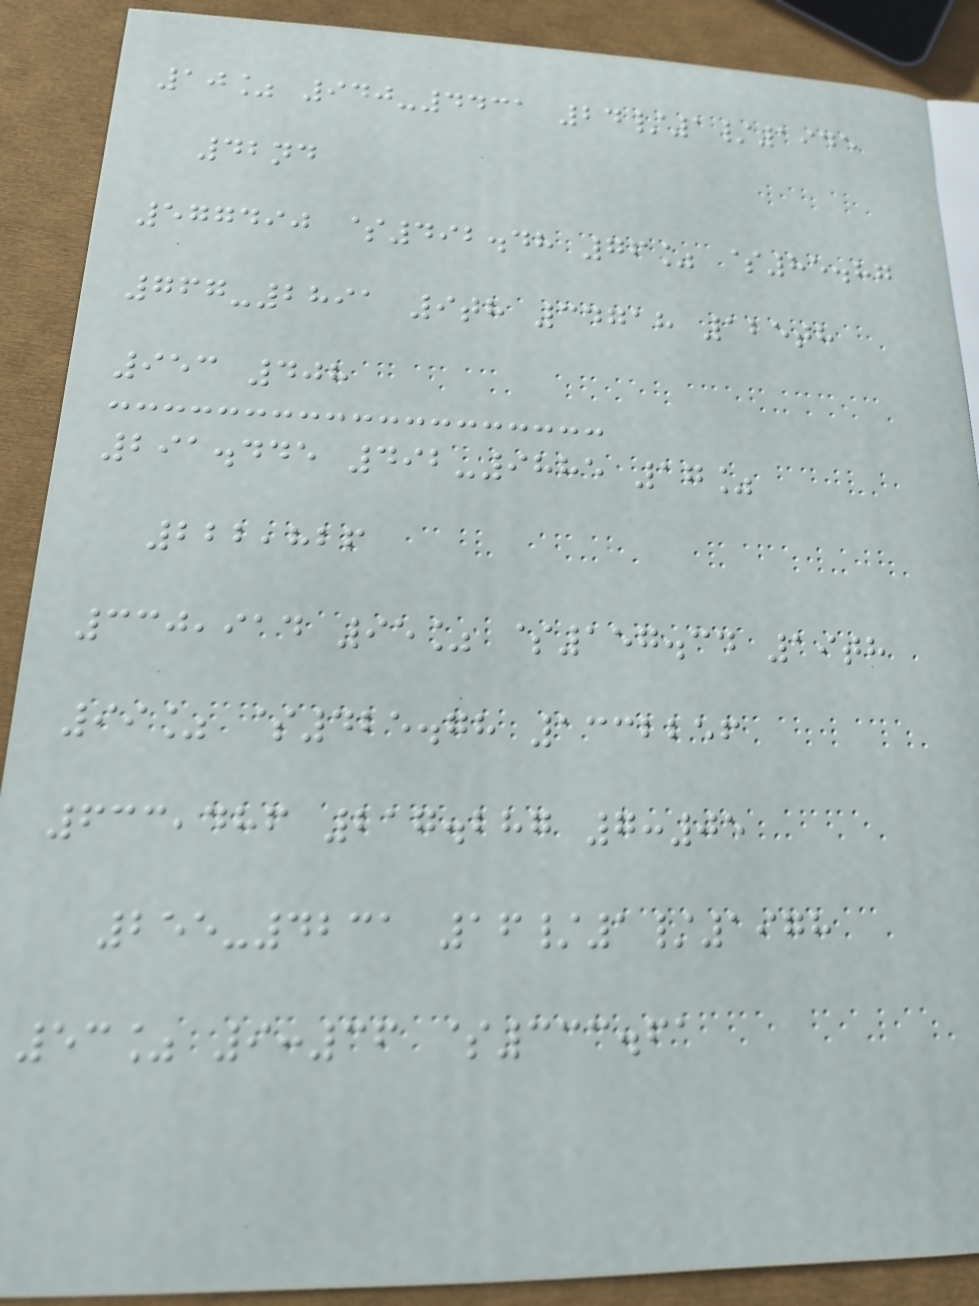10% 940-4431 24/1/1945
42nd
577490 $492.48 76% $85.87
767-2891 9th 34718 125th
953 408
291.445 492-9885 17%
222,826
330,914 95% $157.34 19th
99% $425.78 1332256
633,486 217.287 7:05
255-4231 16/1/1978
53% 9:36 $333.61
